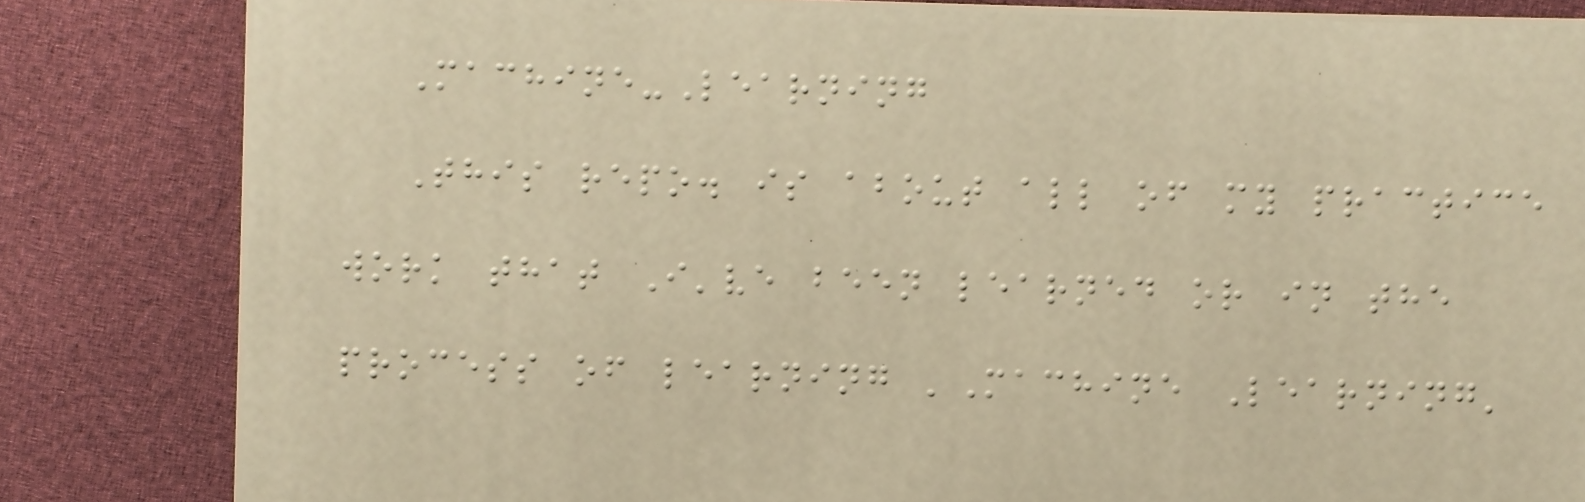Machine-Learning
This repo. is about all of my practice
work that I've been learned or in the
process of learning 'Machine Learning'
